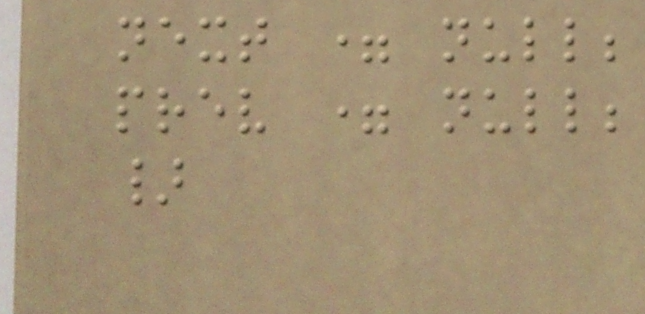next = null;
prev = null;
}
